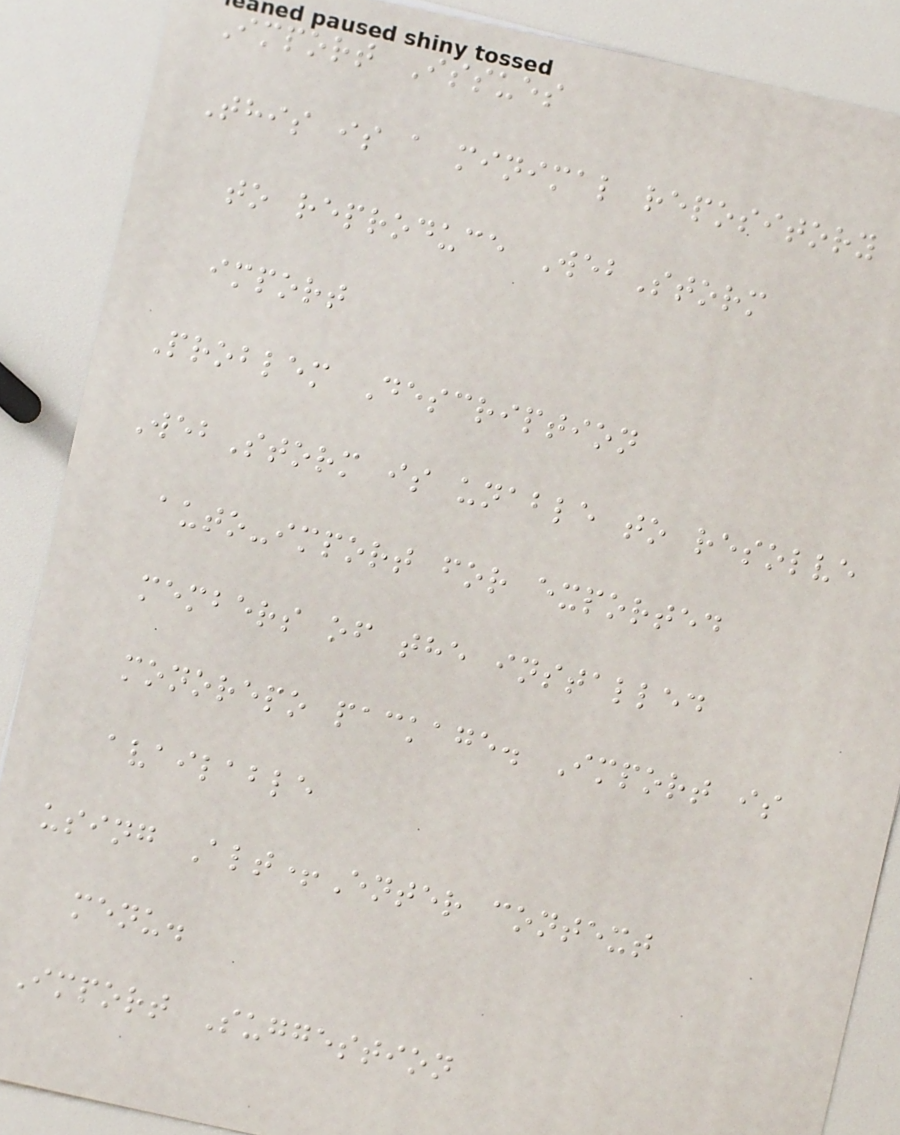Import Issues
This is a minimal repository
to reproduce WebStorm
import
Problem Description
WebStorm is unable to resolve
auto-import for exported
members of the installed
monorepo package. Import is
available
using Alt+Enter context
menu.
Import Suggestion
